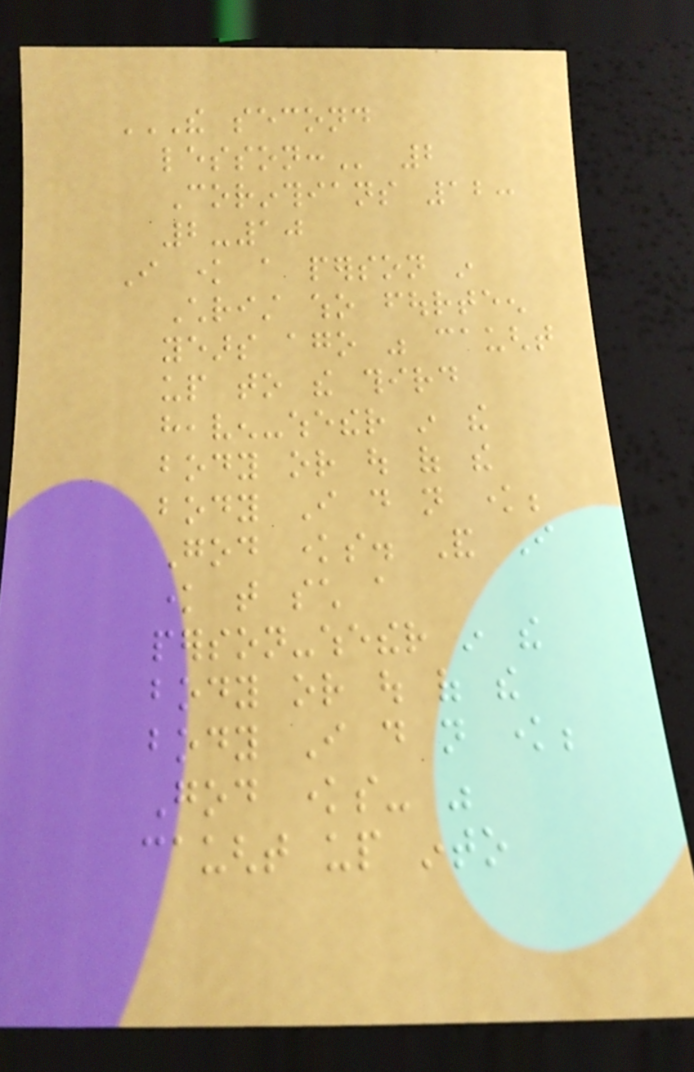THE SECOND
LESSON: 2
Corinthians 12:
2-10
I know a person in
Christ who fourteen
years ago was caught
up to the third
heaven-whether in the
body or out of the
body I do not know;
God knows. And I
know that such a
person-whether in the
body or out of the
body I do not know;
God knows- was
caught up into
